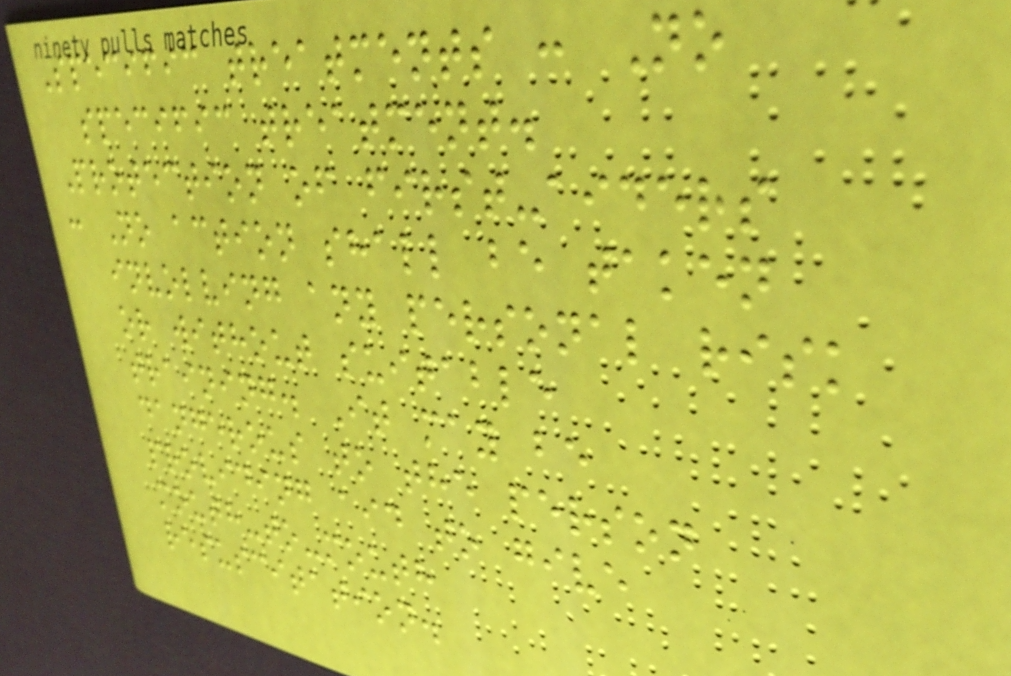Specific treatments : No
specific treatment.
Protection of first-aiders
: No action shall be taken
involving any personal risk
or without suitable
training. It may be
dangerous to the person
providing aid to give
mouth-to-mouth
resuscitation.
